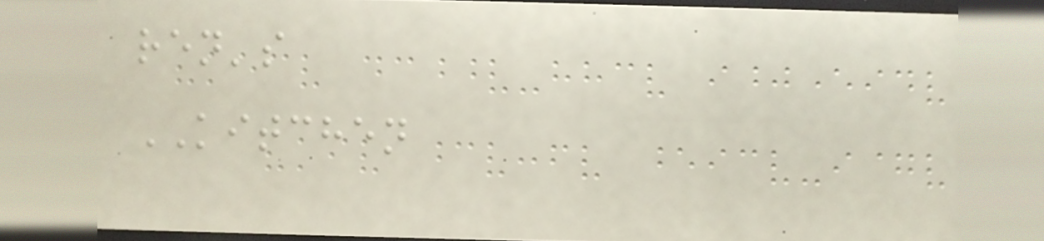ren's
KITCHEN
